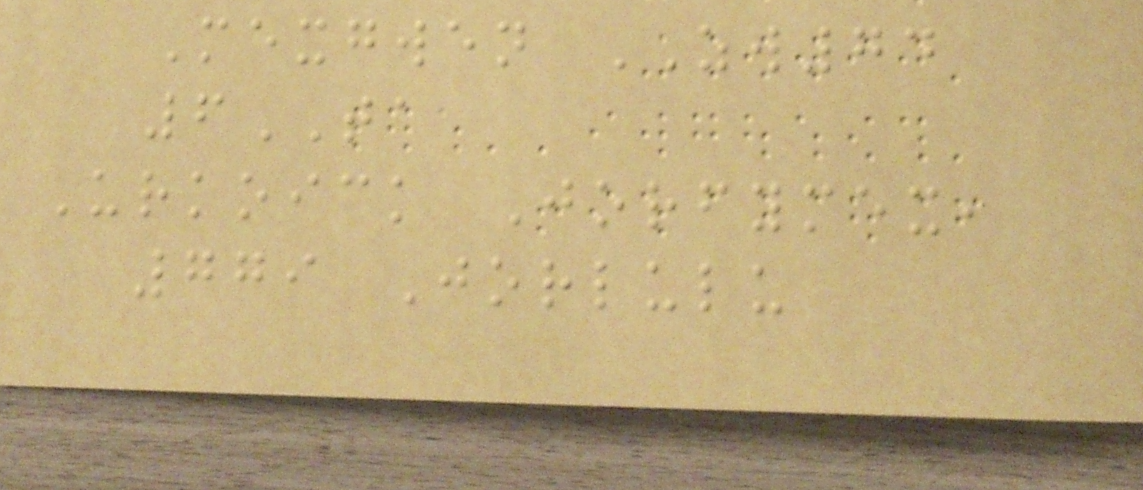Mexgwen ZW74
6TA
Urkoick Jorfymex,
779 Jorlulu
